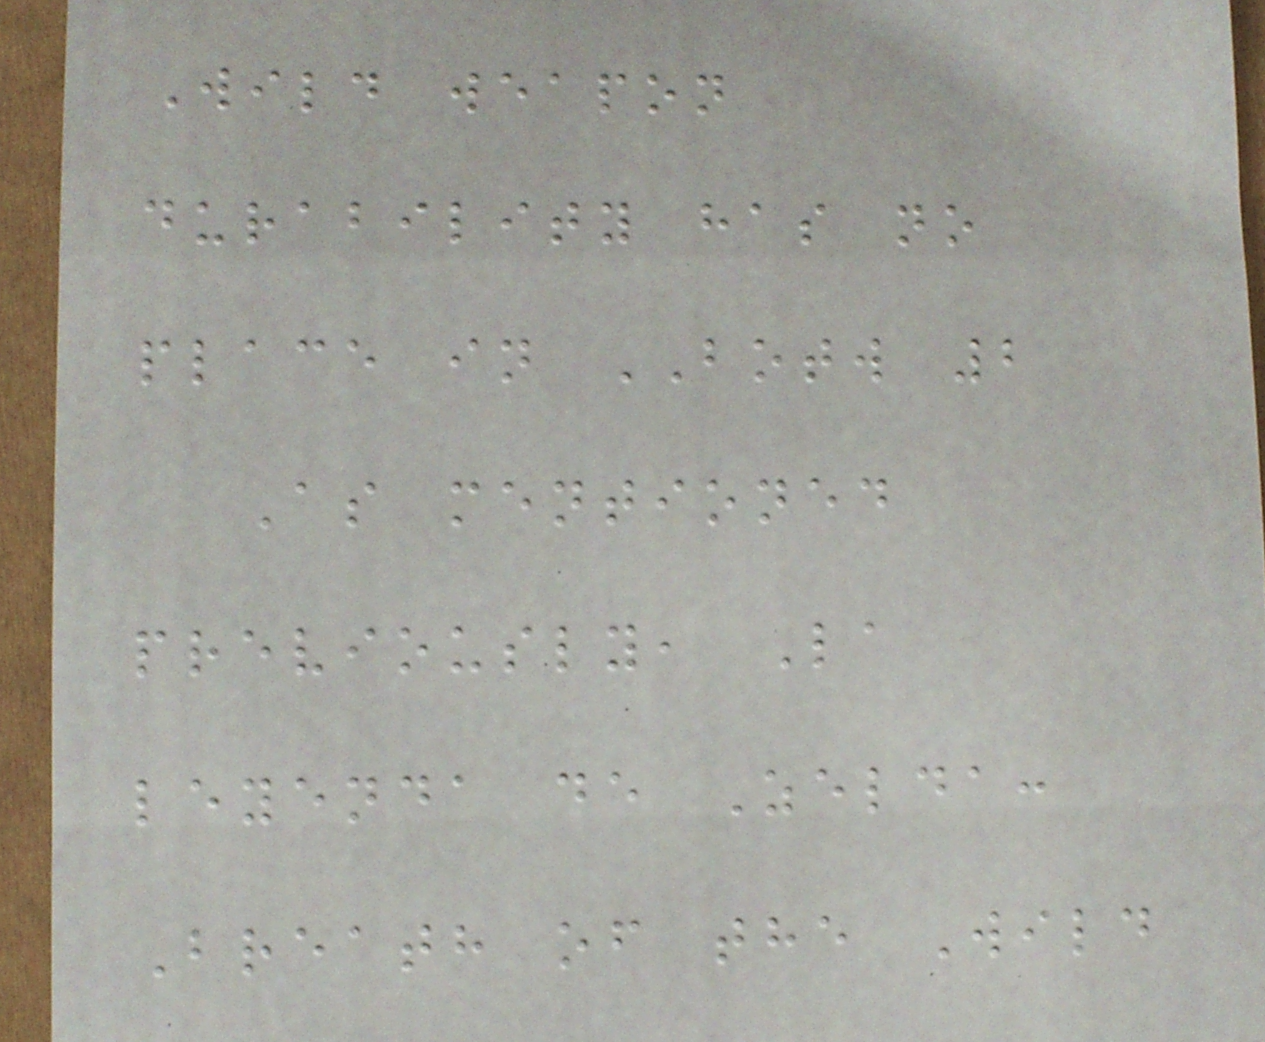Wild weapon
durability has no
place in BOTW 2
As mentioned
previously, La
leyenda de Zelda:
Breath of the Wild
